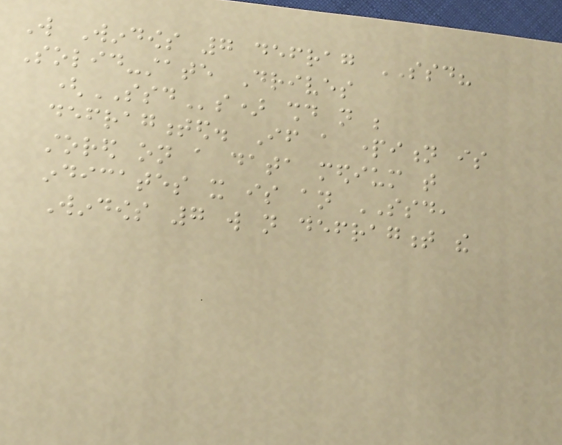Will Windows 7 defrag SSD?
Solid-state Drives
(SSDs) should not be
defragmented. If a partition is
stored on a data medium that
indicates it is an SSD,
Windows 7 will not defragment the
